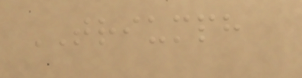TRIUMPH
